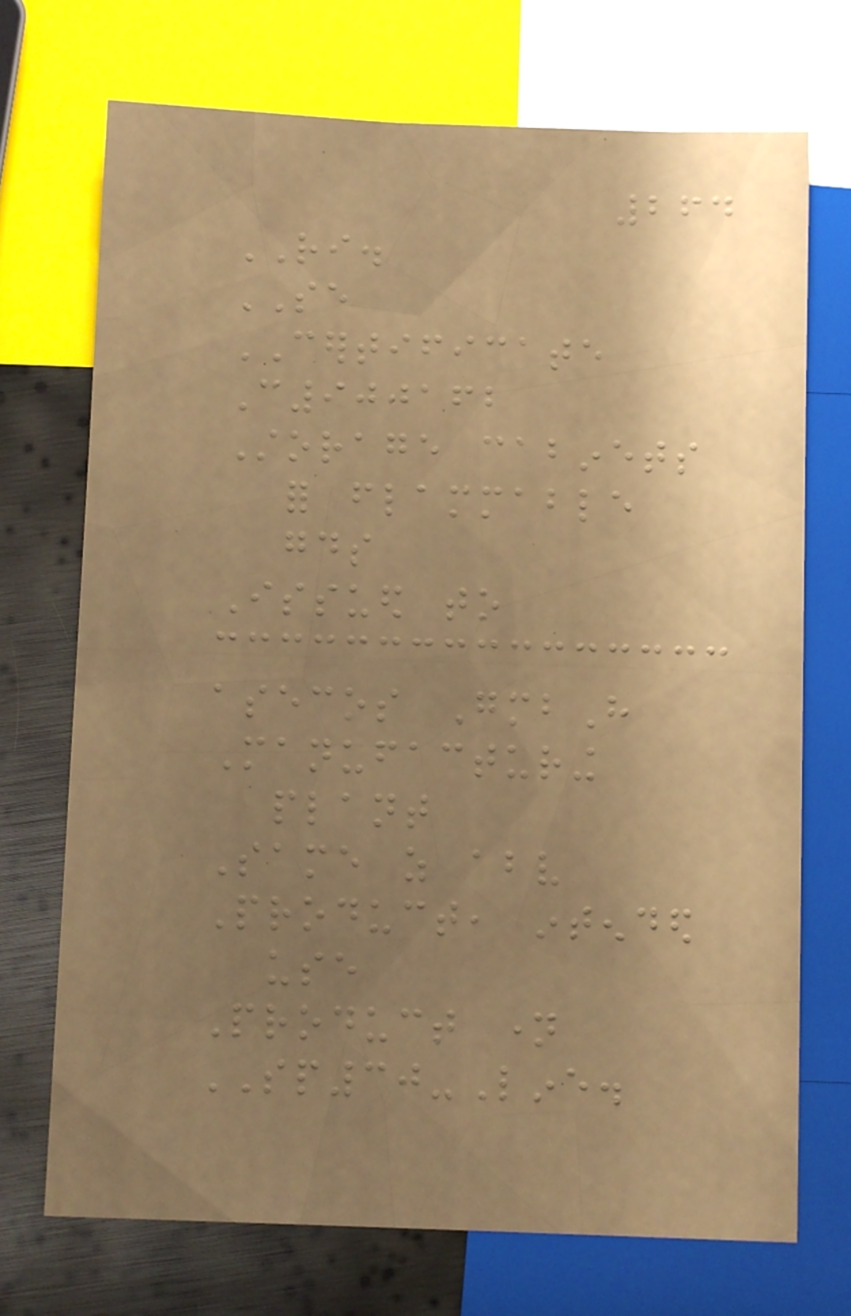264
RI.
SE
CERTIFICATE
C900162
Storage cabinets
for flammable
goods
Issued to
asecos GmbH
Manufacturing
plant
Same as above
Product, intended
use
Product name
SP30-Line.
